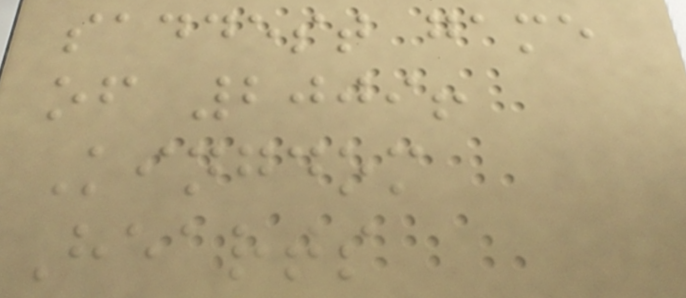saddest game
of 2009!
Kingdom
Hearts
